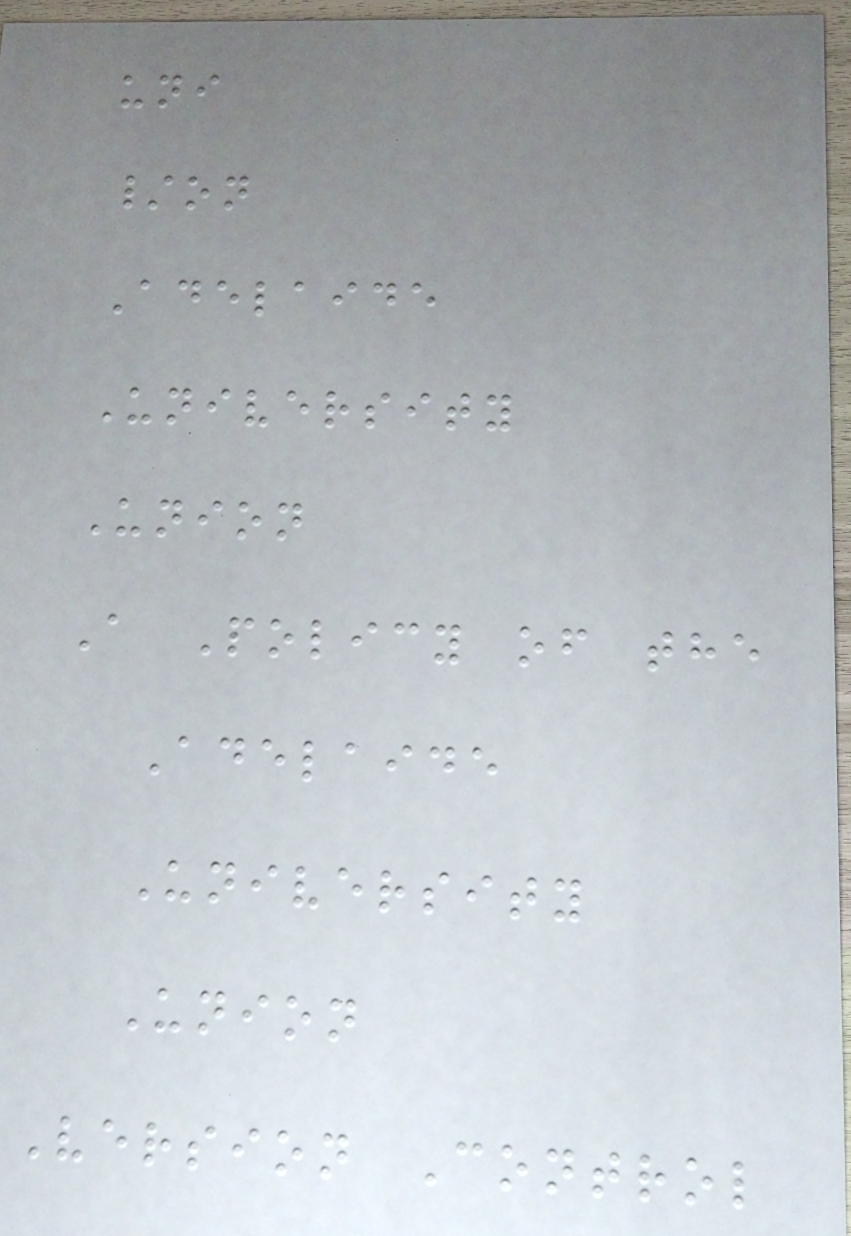uni
/on
Adelaide
University
Union
A Policy of the
Adelaide
University
Union
Version Control
